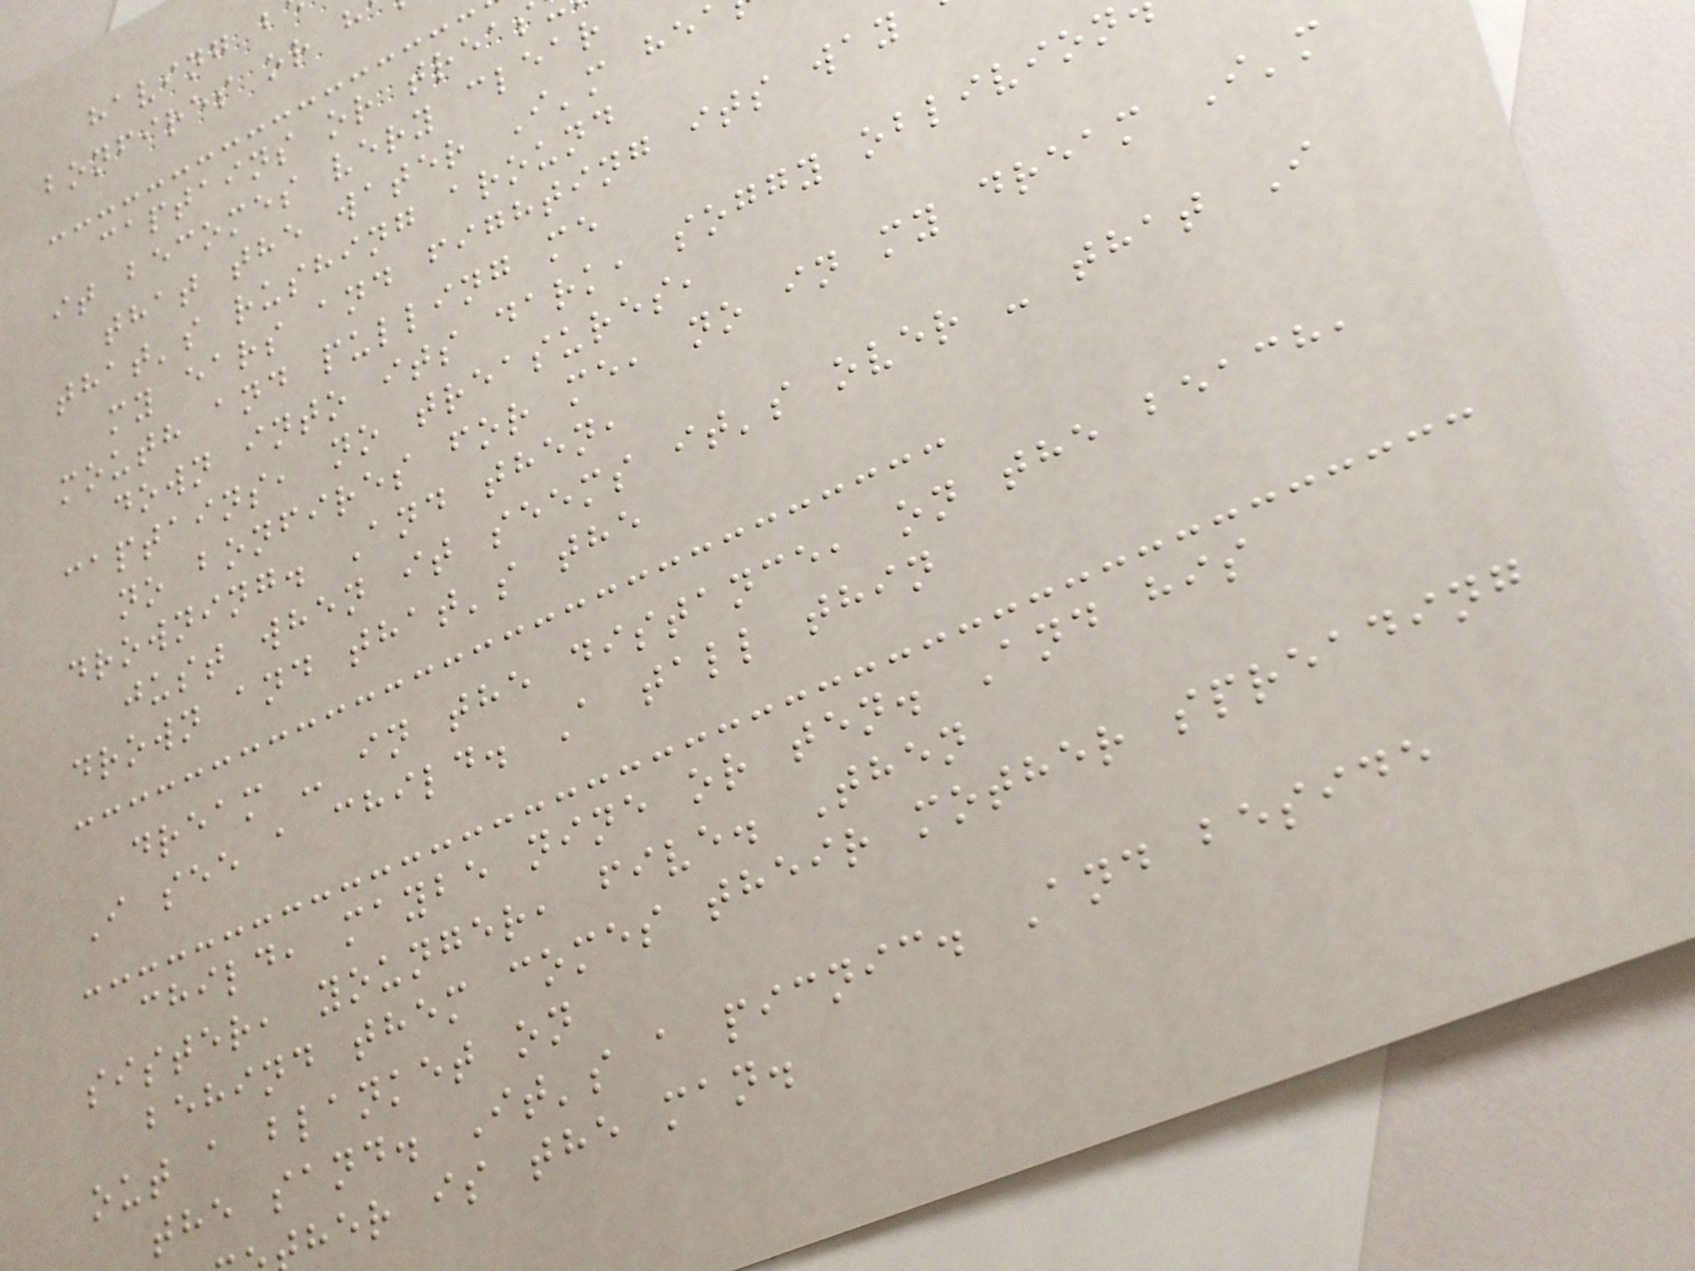bonfires or h
captains or treas
it becomes very clear
that the water I'm he
that's rushing around
my ears and fighting its way
mouth and pulling me
down into its dark, soggy oblivion
captains, no treasures,
no bonfires for me, no in my dream I'm
drowning. And then,
just when it seems it's over - that I
drown and that's the
dream - in the distance, on the beach,
I see a child. A tall thin
child, maybe nine or ten. And his
sister, younger, five. Then
behind them comes their mother spreading
out a blanket on
the sand. It's a picnic. And beside
her is the man.
